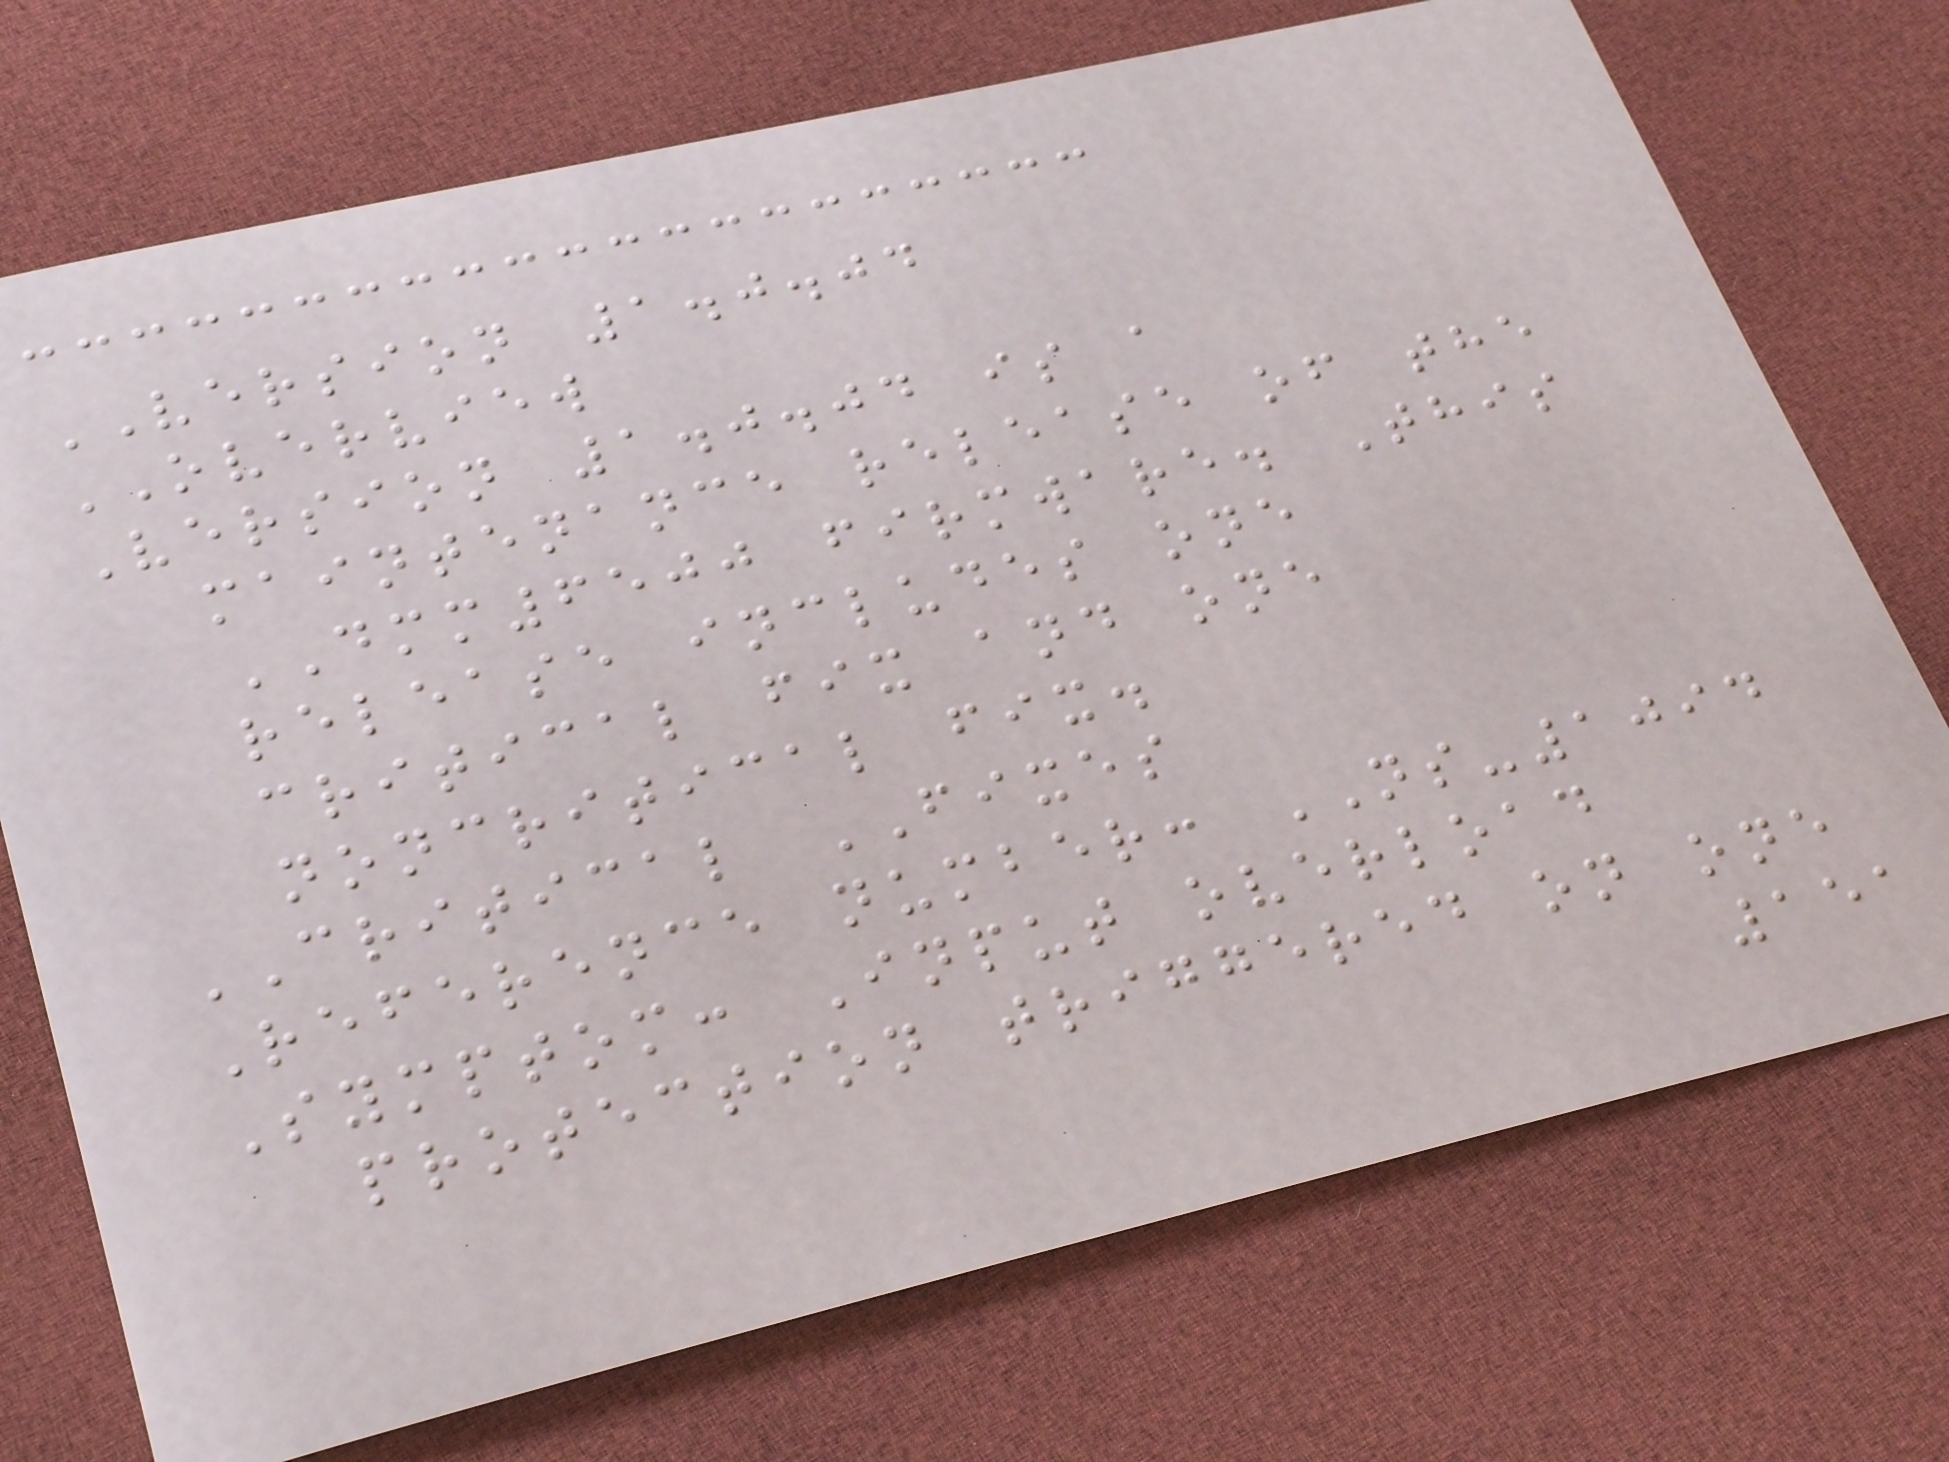VERSION 1.0.04
OVERVIEW
Version 1.0.04 is a
maintenance release of the
DMM6500 firmware. This
release includes one
critical fix and one
noncritical fix.
CRITICAL FIXES
Reference number: NS-1094
Symptom: Input overload
protection triggered on one
151
